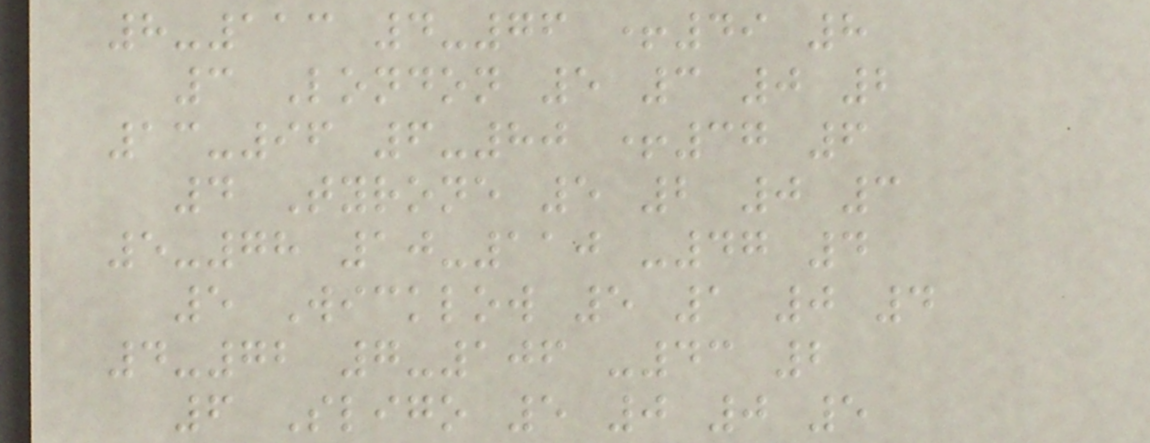8-113 4-76 +49 8
3 London 5 3 0 2
13-96 6-80 +37 6
4 Tyrone 5 2 0 3
5-78 10-110 -47 4
5 Wicklow 5 1 0 4
4-72 7-106 -43 2
6 Sligo 5 0 0 5
